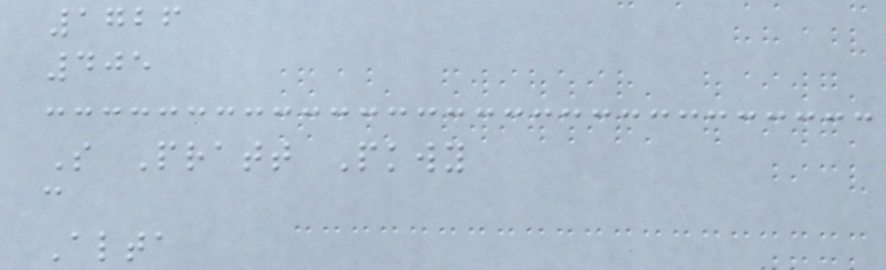1726
405
S Pratt Pkwy
c
Alta
